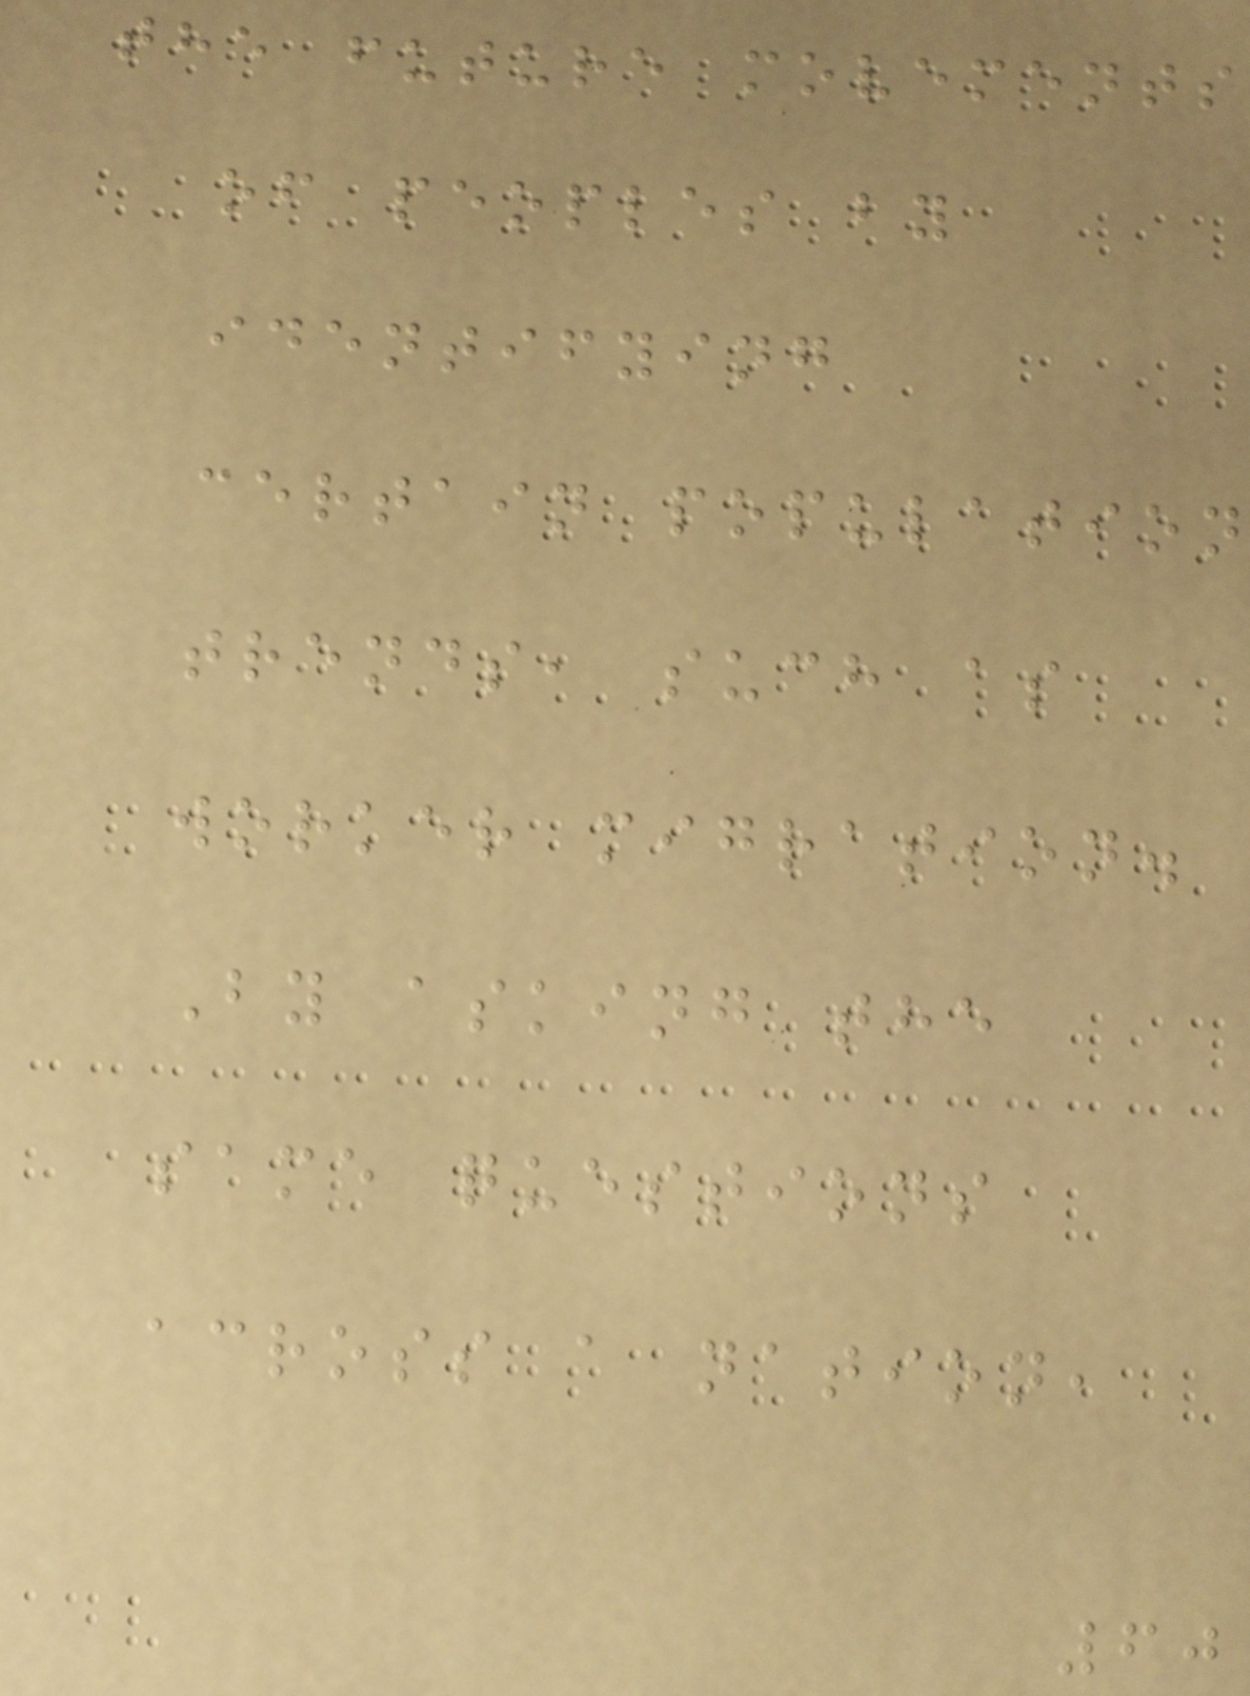the future movements
of peoples by
identifying
certain population
trends, such as
worker migration.
By asking the
same questions
across a nation,
60
